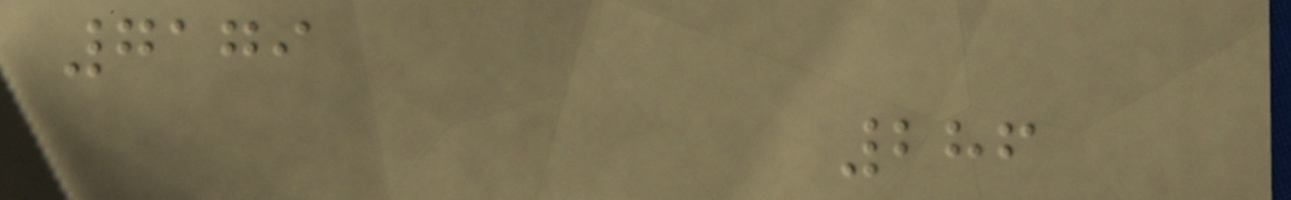7179
286
